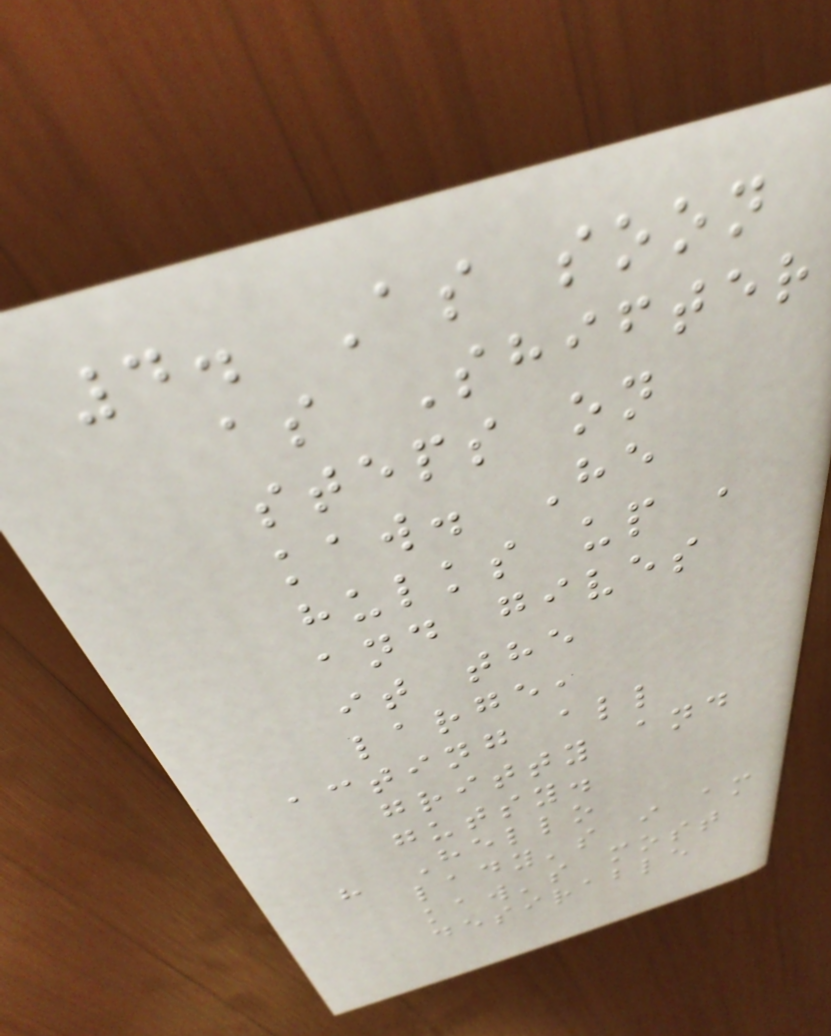4. As soon
as Shifter
steps on
kaw. He
hulks up ,
and gives
it the
large,
acting all
gritty and
gutsy.
" Hello
lady's i am
kaw's most
desirable
